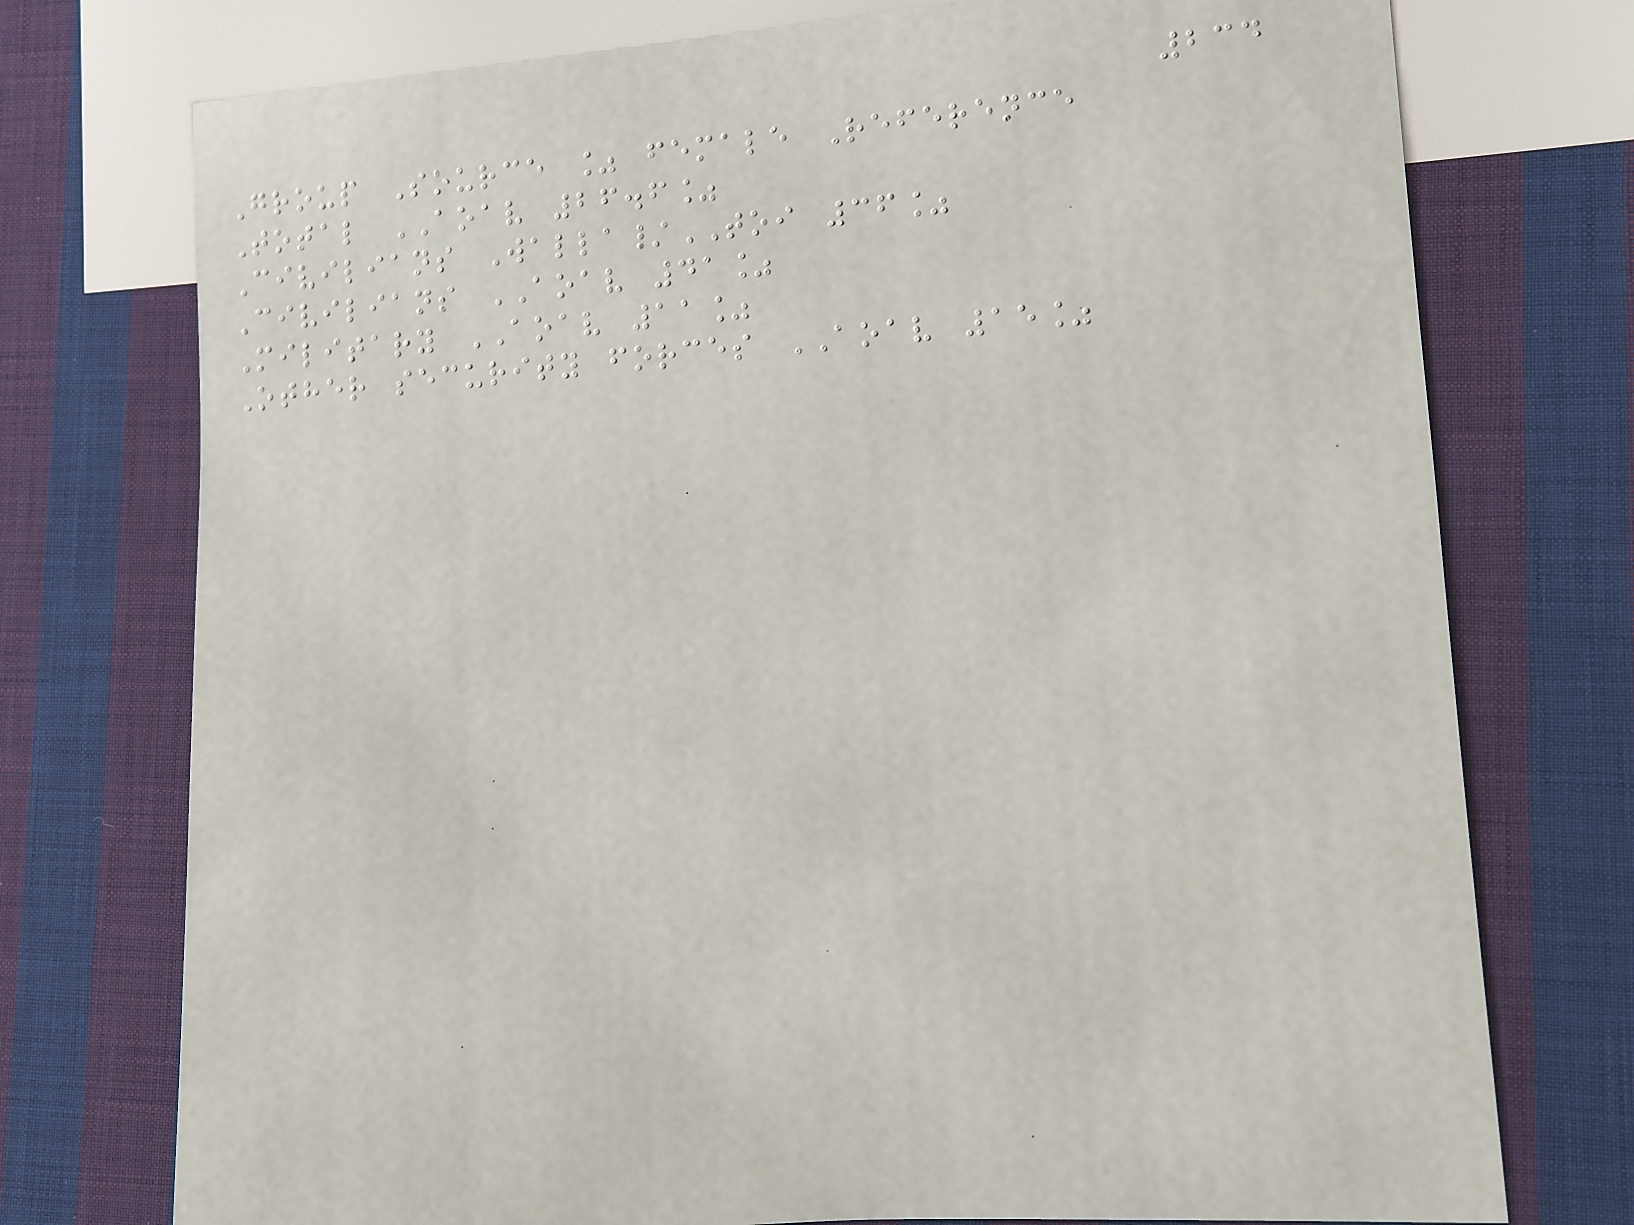234
Group Source % female Reference
Total AOAV 26.6%
Civilians Walla/TOI 36%
Civilians AOAV 41%
Military AOAV 11%
Other security forces AOAV 15%
